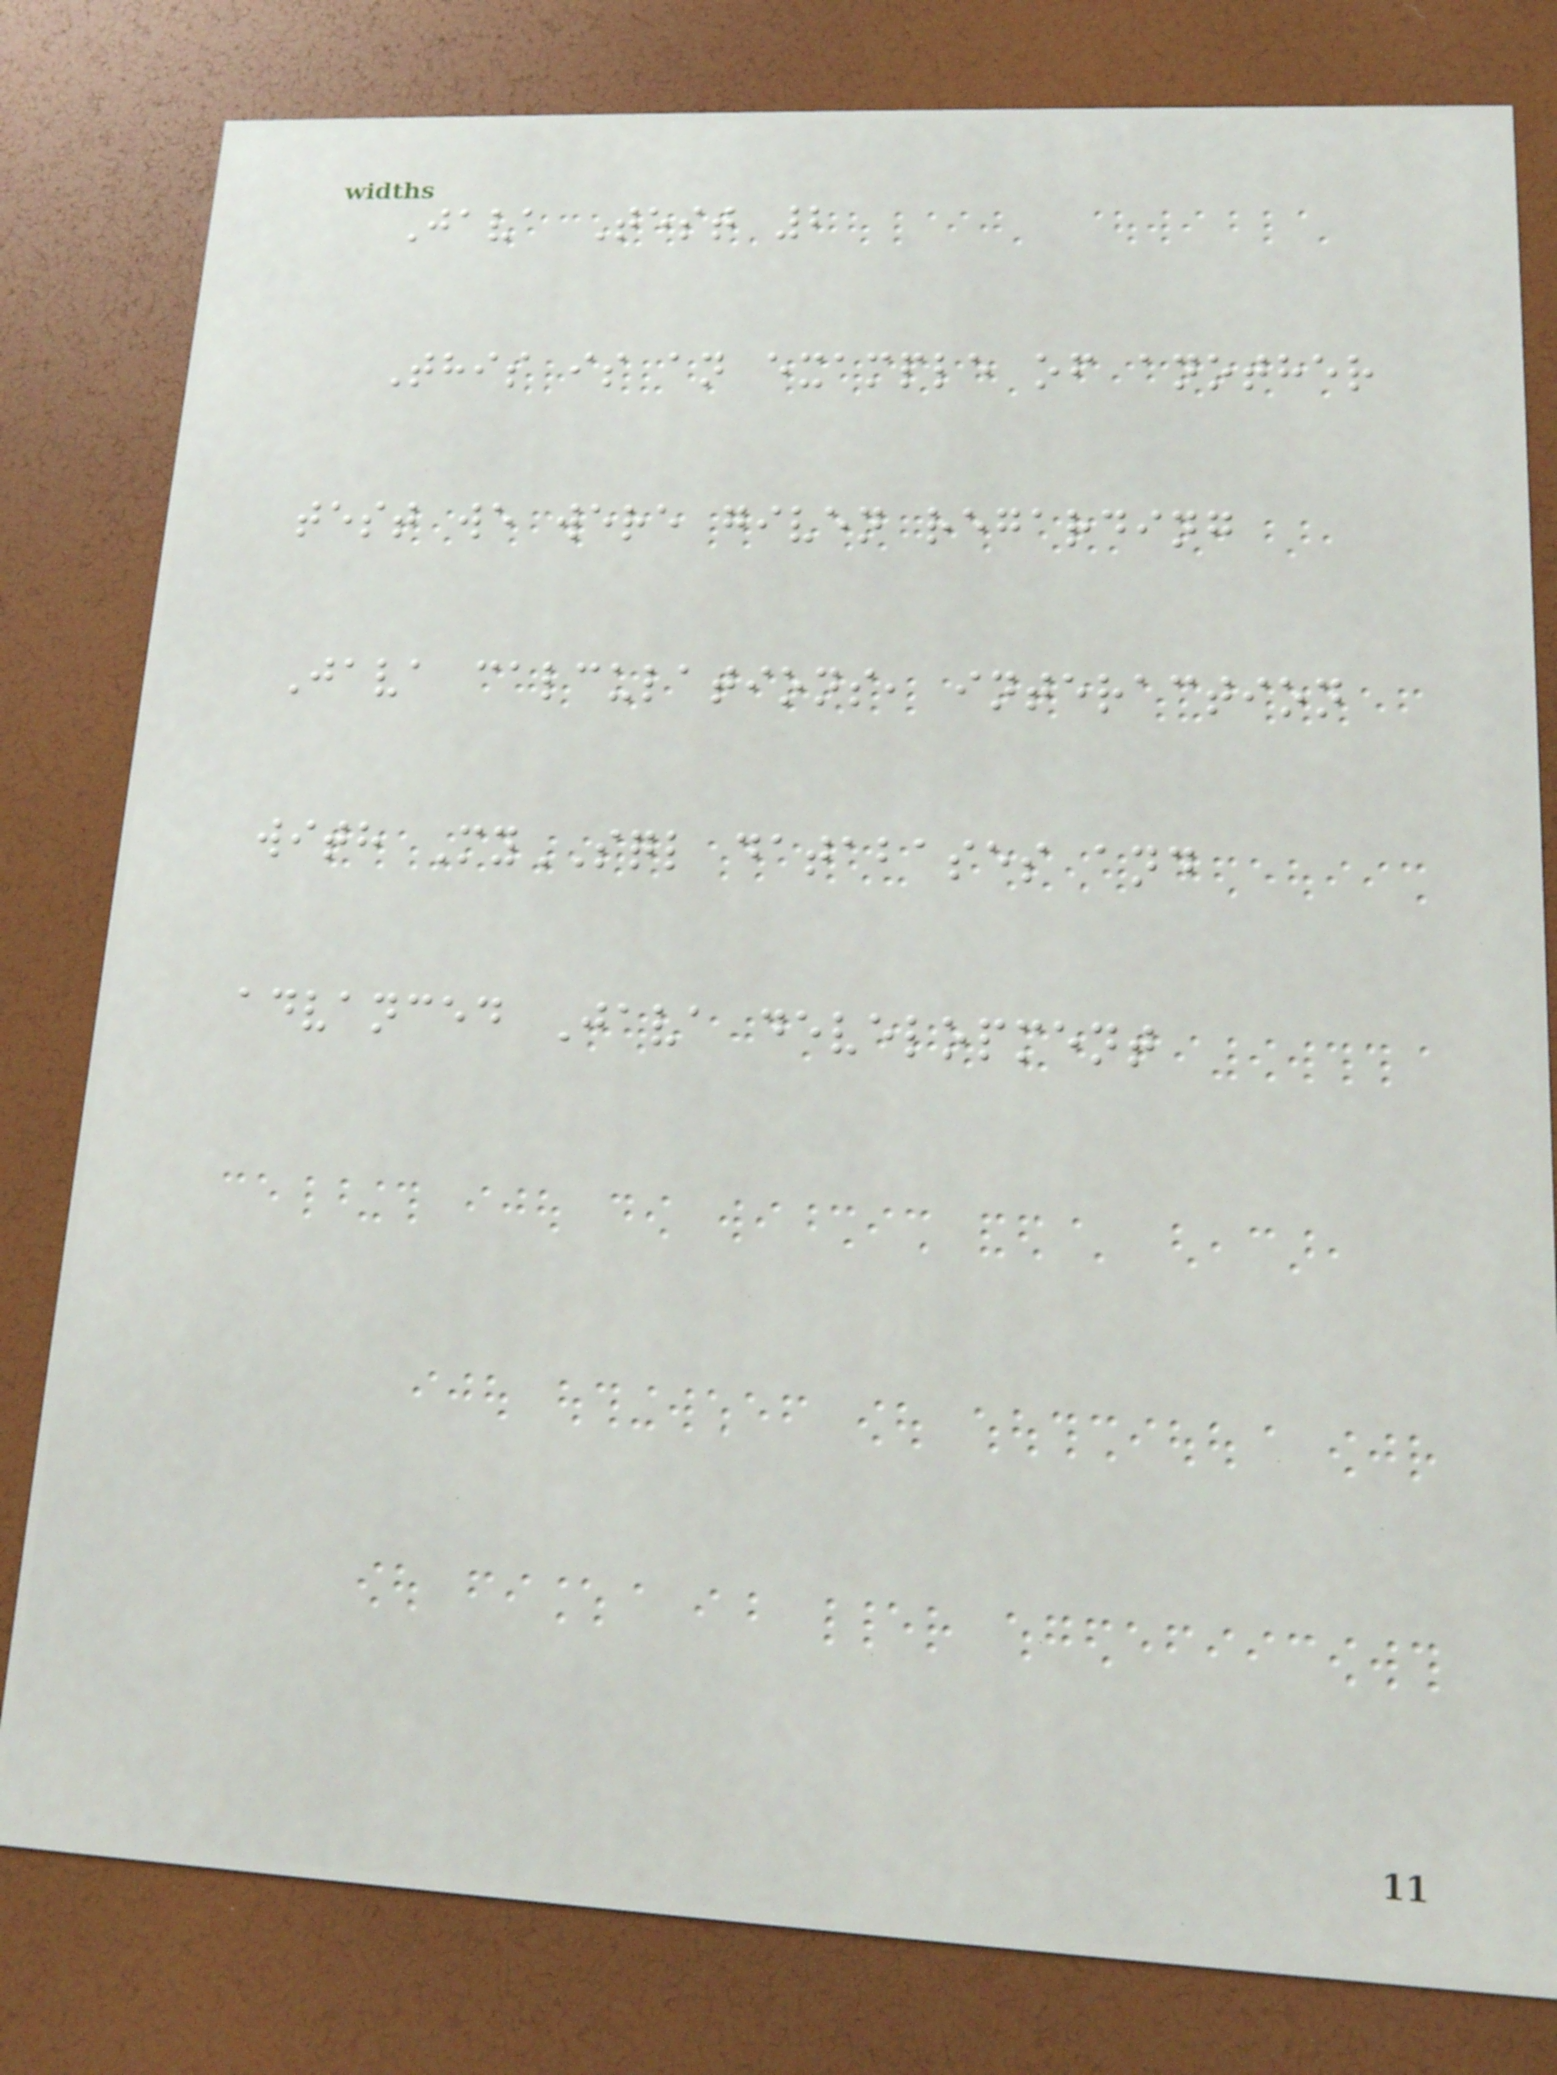Java Test 2
This is an example of another
test we were given regarding
Java calculations, interaction
with MySQL databases and
advanced Java development
